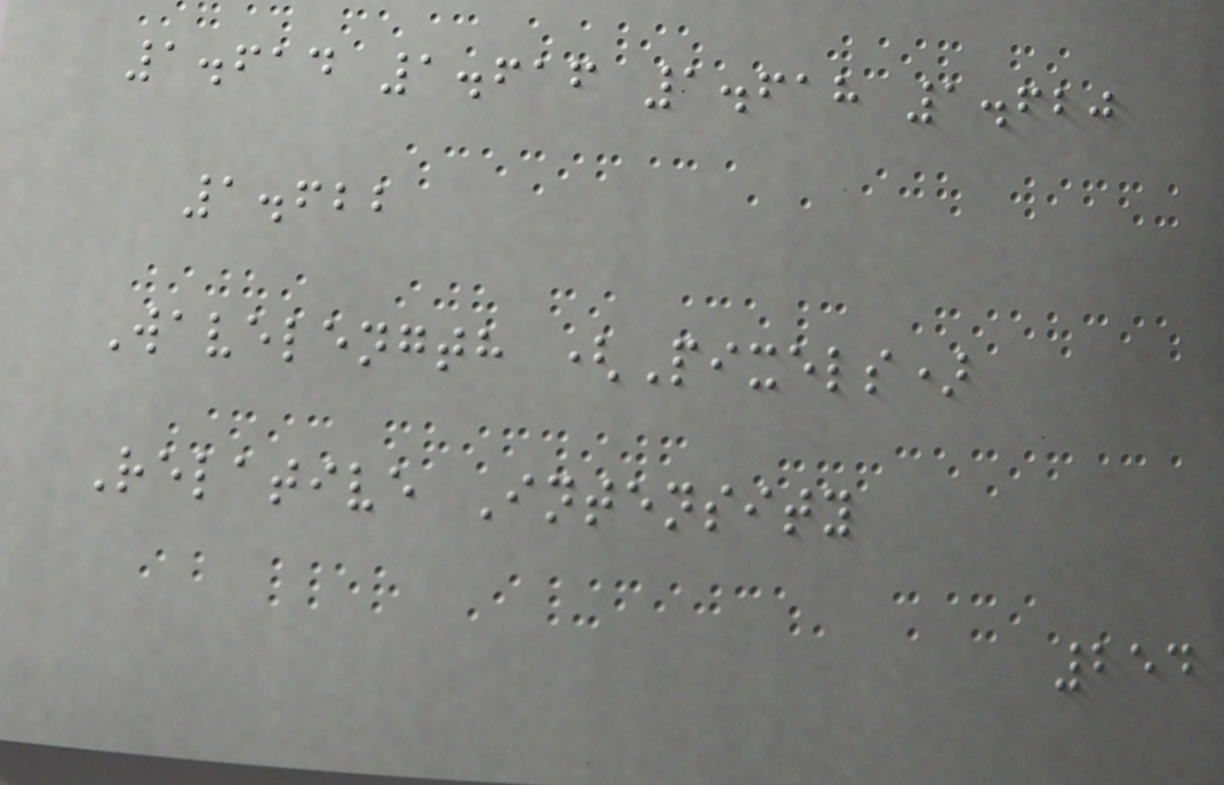1.614 1.616 1.618 1.620
1.622
Wavelength (Pixels)
Relative Intensity
254
